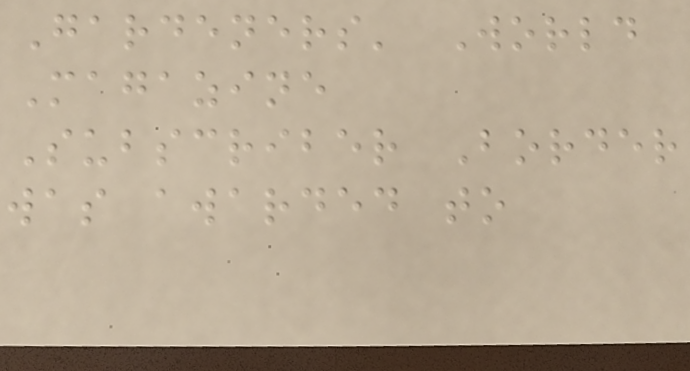Gardeners' World
Magazine
Subscriber Border
was awarded to
